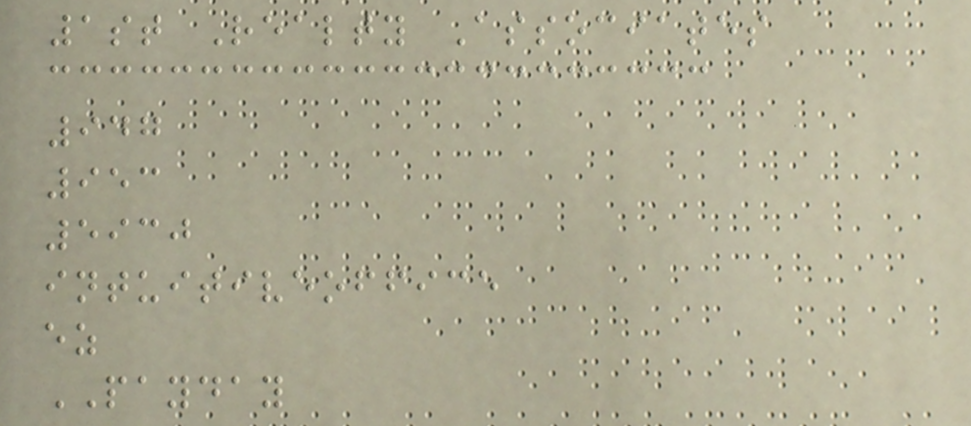1st Realty Associates
947
953
5930
intuitiveoffice
ez
PAYDAY
